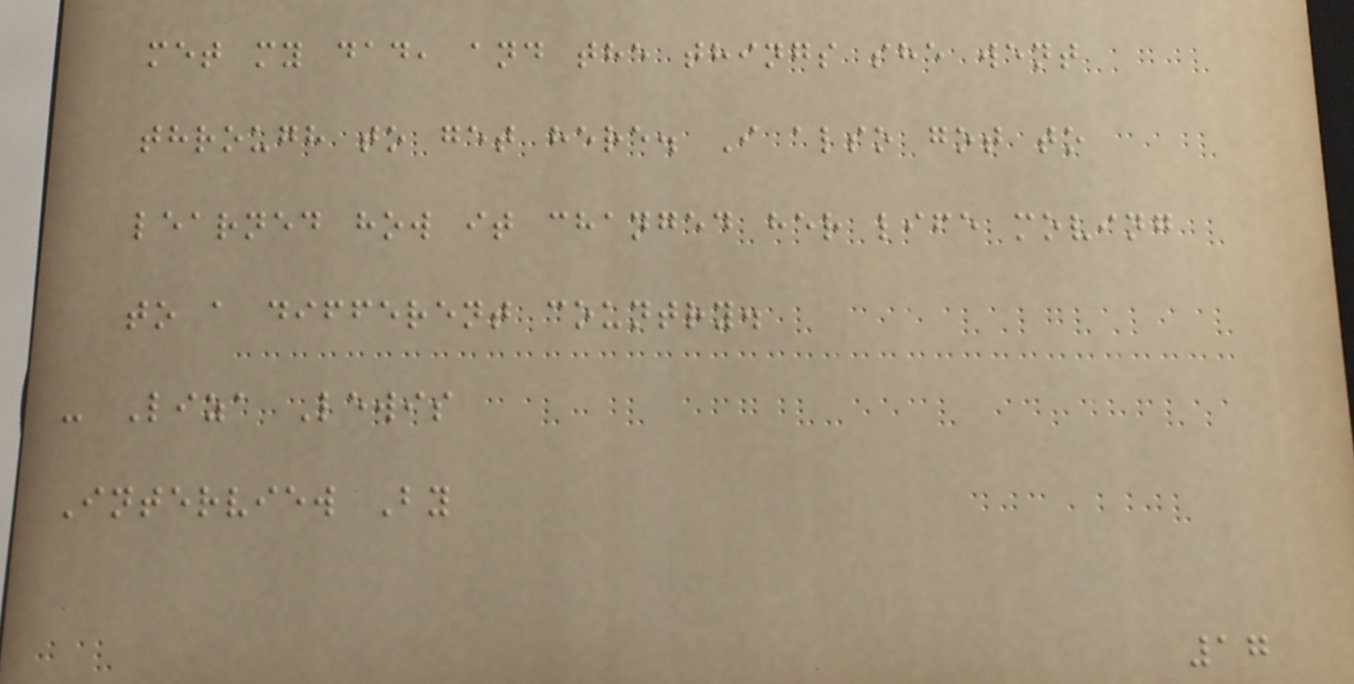met my dad, and the things she went
through to get here. I also got to
learned how it changed her life moving
to a different country.
- Liza Lewis
Interview By
17
